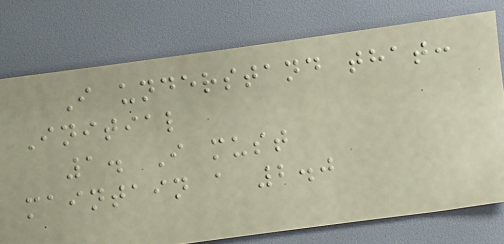I understand that:
Initial
1. I must
maintain a 2.0
